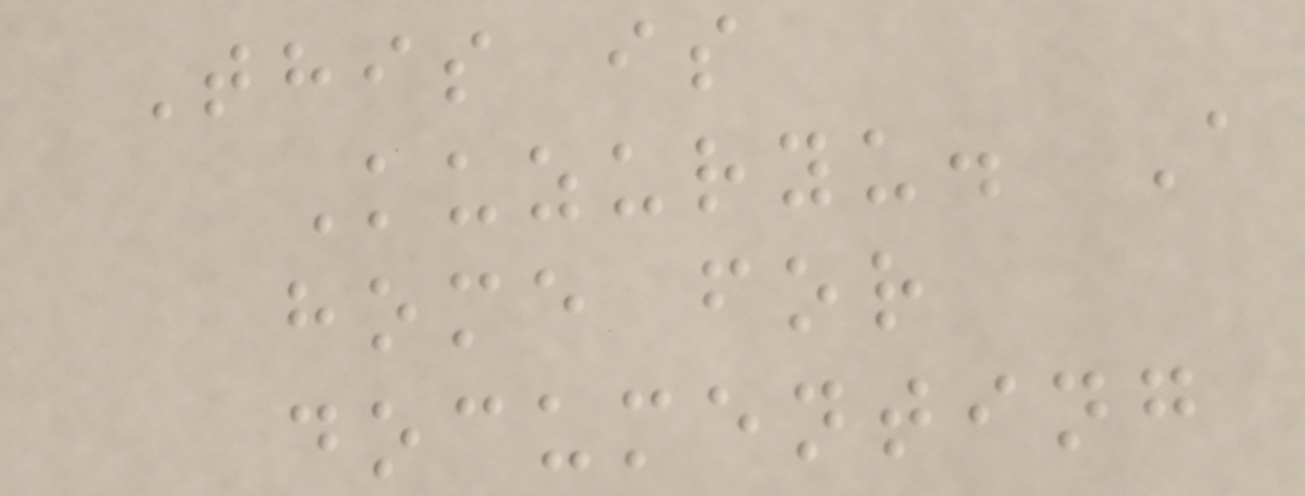This is
Kuzuryu. A
home for
documenting
